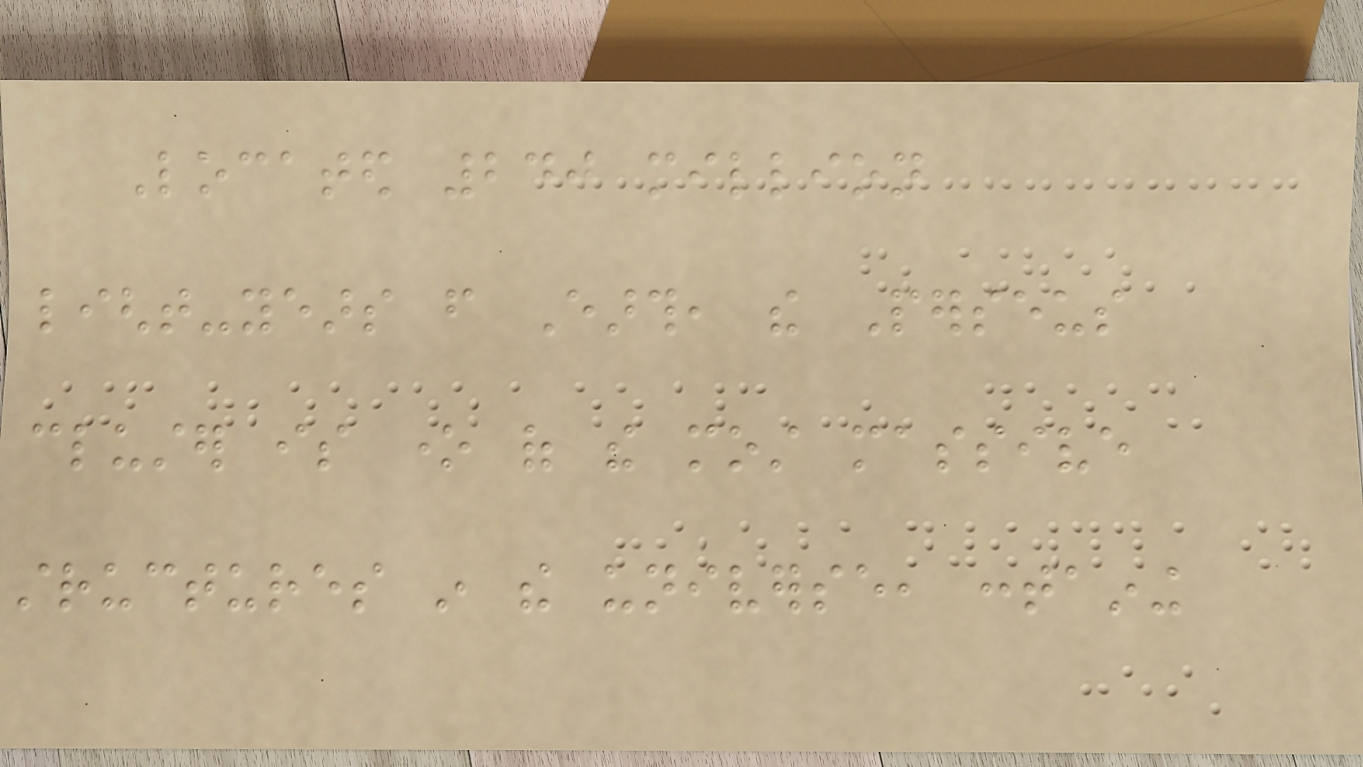Located 240 million
light-years from Earth, the Perseus
cluster is one of the most massive
structures in the universe, containing
